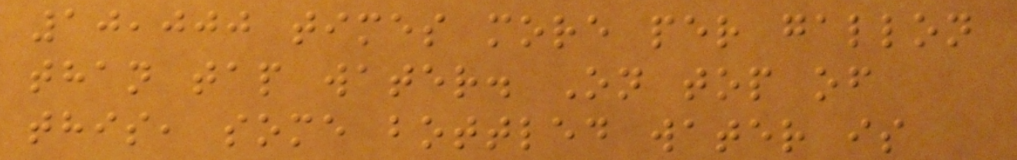10,000 times more per gallon
than tap water. On top of
this, some bottled water is
